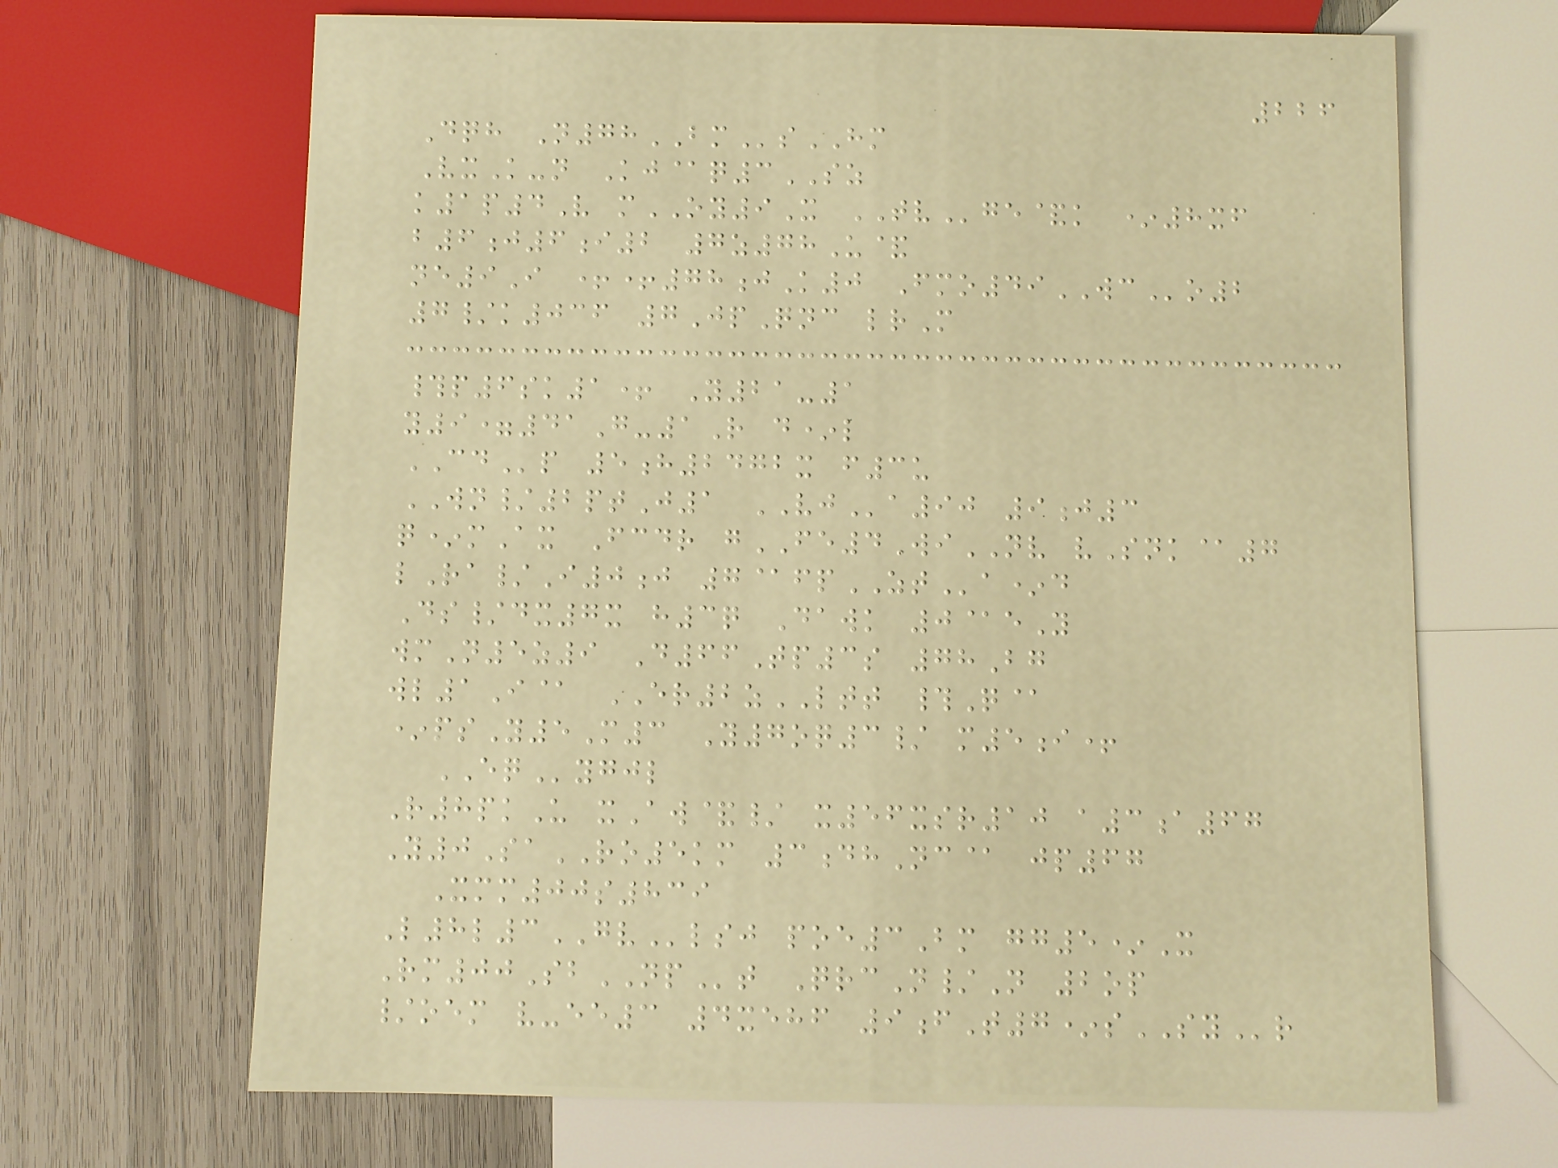226
Dqh N78BMsHM
VxK-n Kj@q3SZ
k1p4V mOY9X TVge&k *8xf
b6j6i2 7z78U&
ne9I ++78jK0 Fmo49WCo2
7/k036 7JpQnc lrM
#p6sk1+ Y21-1
y9=41G-1R d*l
CDp 5h2472x f3u
WN/2ptJ1 VJa90 9j3
q*mAx Fcdr gFE4WiNV vSnk@7
lRa/I0j 7@fpZTa*d
Ds/dx7x h3q Dawk 0@eY
wmN5z9 D66Tp3s 78Bg
wl1I@ ER2zLTT #Q@
*psY5M3 Y7oq3/ m5i+
EQygjl
R8pkU xAw&/ x56xsr10 a3a67
Y0SaRO5km 3dhNc@ jp67
Xmm00s839
L8l3GVlsj poe3Bm gg5*X
Rm00SbNPt QrcN/N 2op
/oem v-ee3 4xehf 9fT7*sSYr
